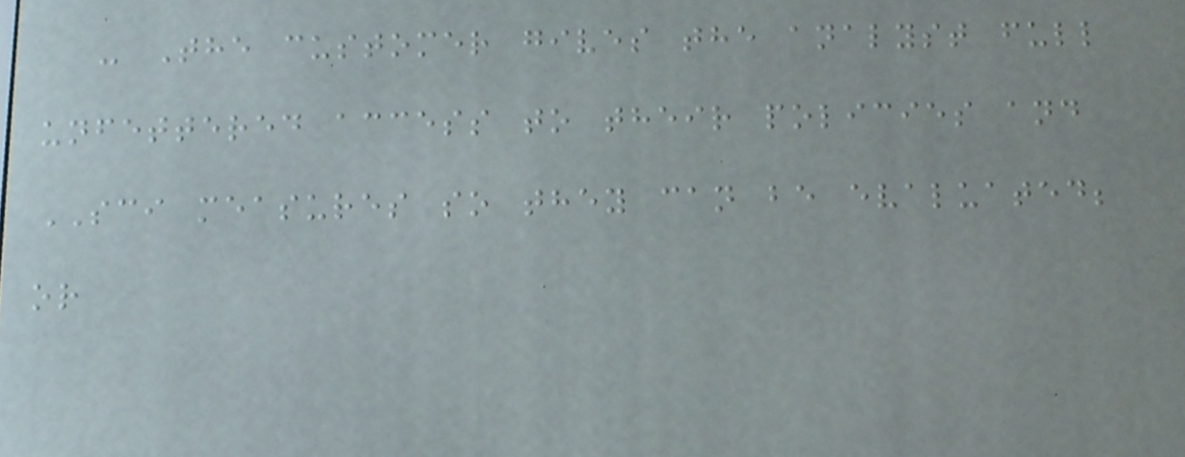- The customer gives the analyst full
unfettered access to their policies and
SCI measures so they can be evaluated;
or
